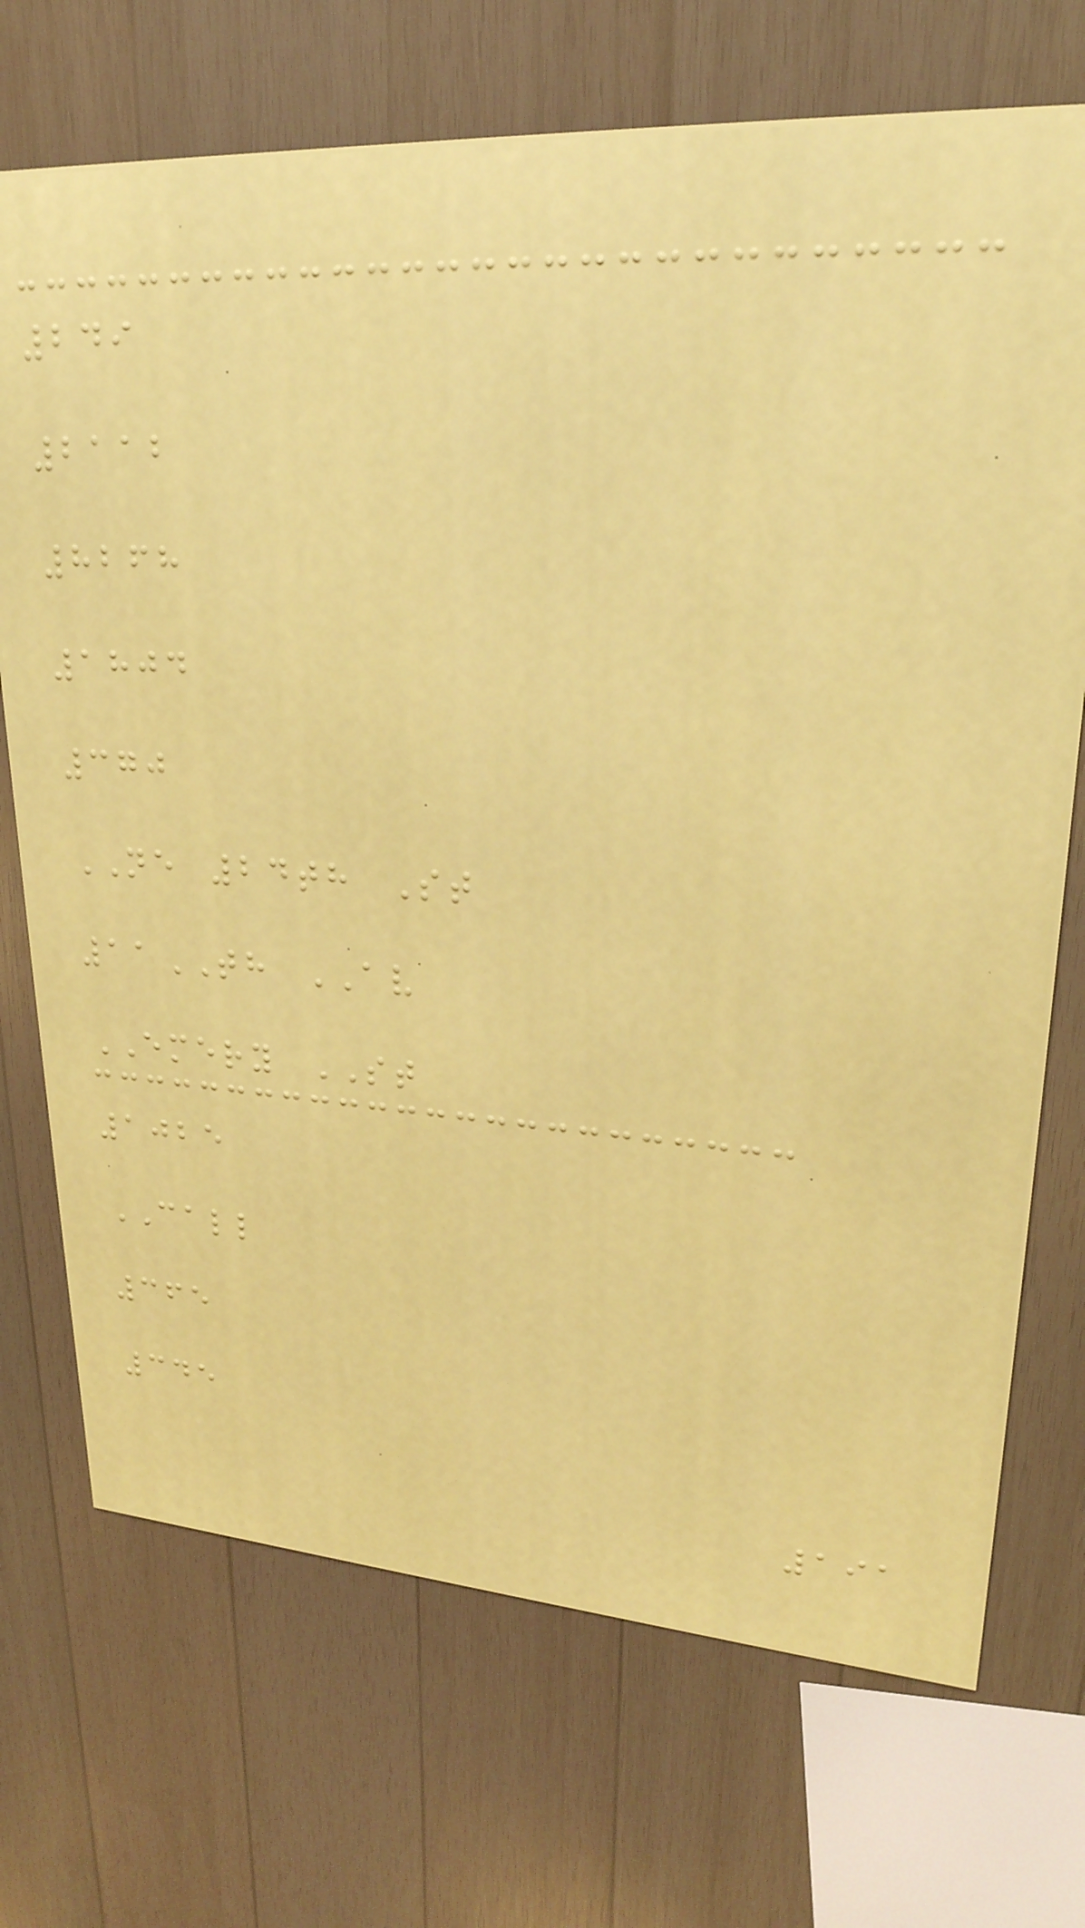249
2112
8268
1804
370
NE 24th St
11TH AV
EMERY ST
1025
CALL
365
345
191
